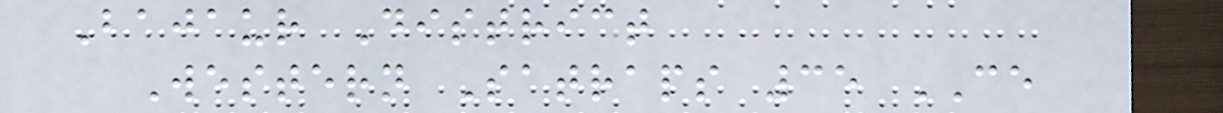Bajaur District
Western Satraps 35 CE
